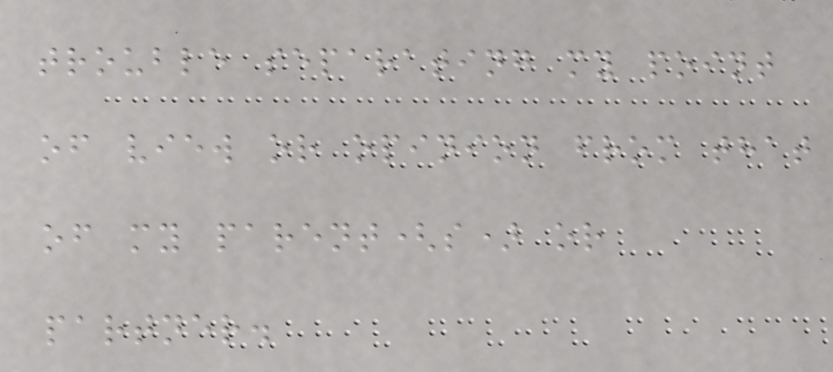trouble separating my point
of view or opinion from that
of my parent(s) or
partner.
